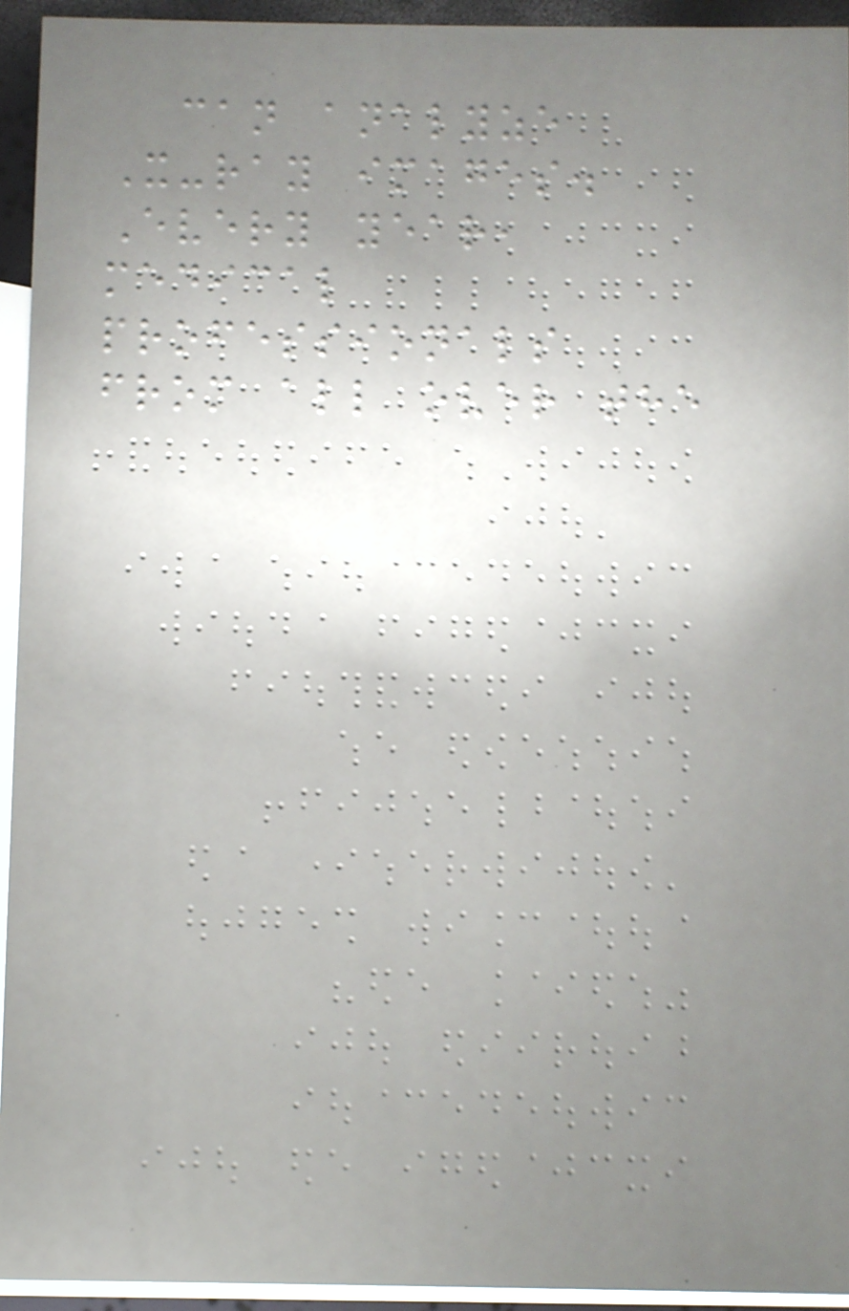can analyze
X-ray images.
Every year,
medical
professionals
from all over the
